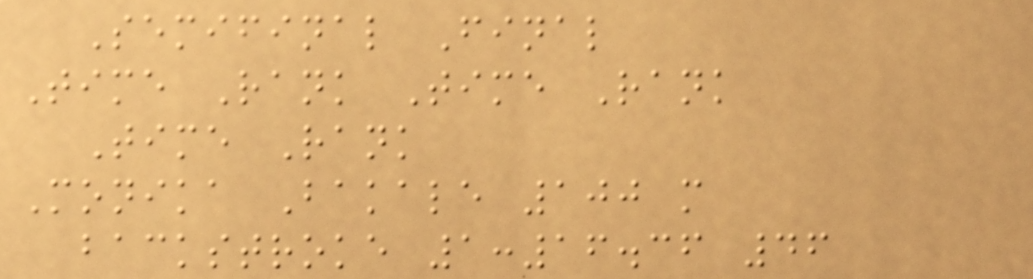Semifinal Final
Time Rank Time Rank
Time Rank
Monika Bakale 100 m
backstroke 1:16.36 46
